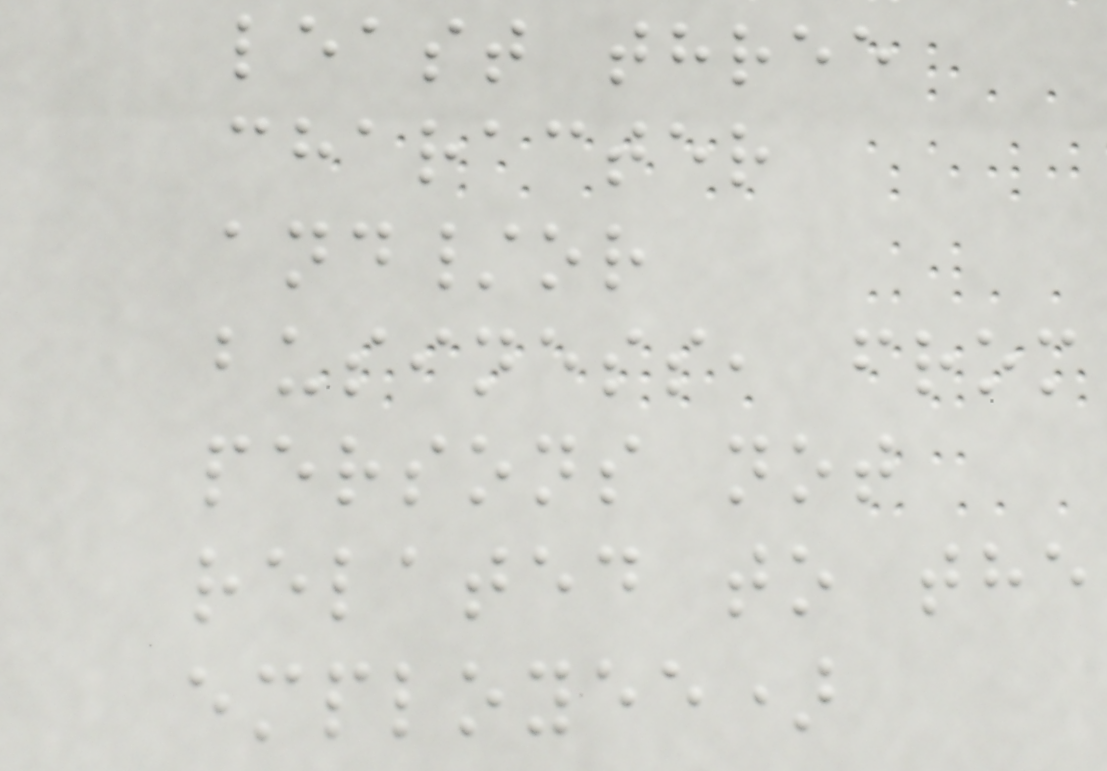least three
character
and/or
business, from
persons not
related to the
employee)
